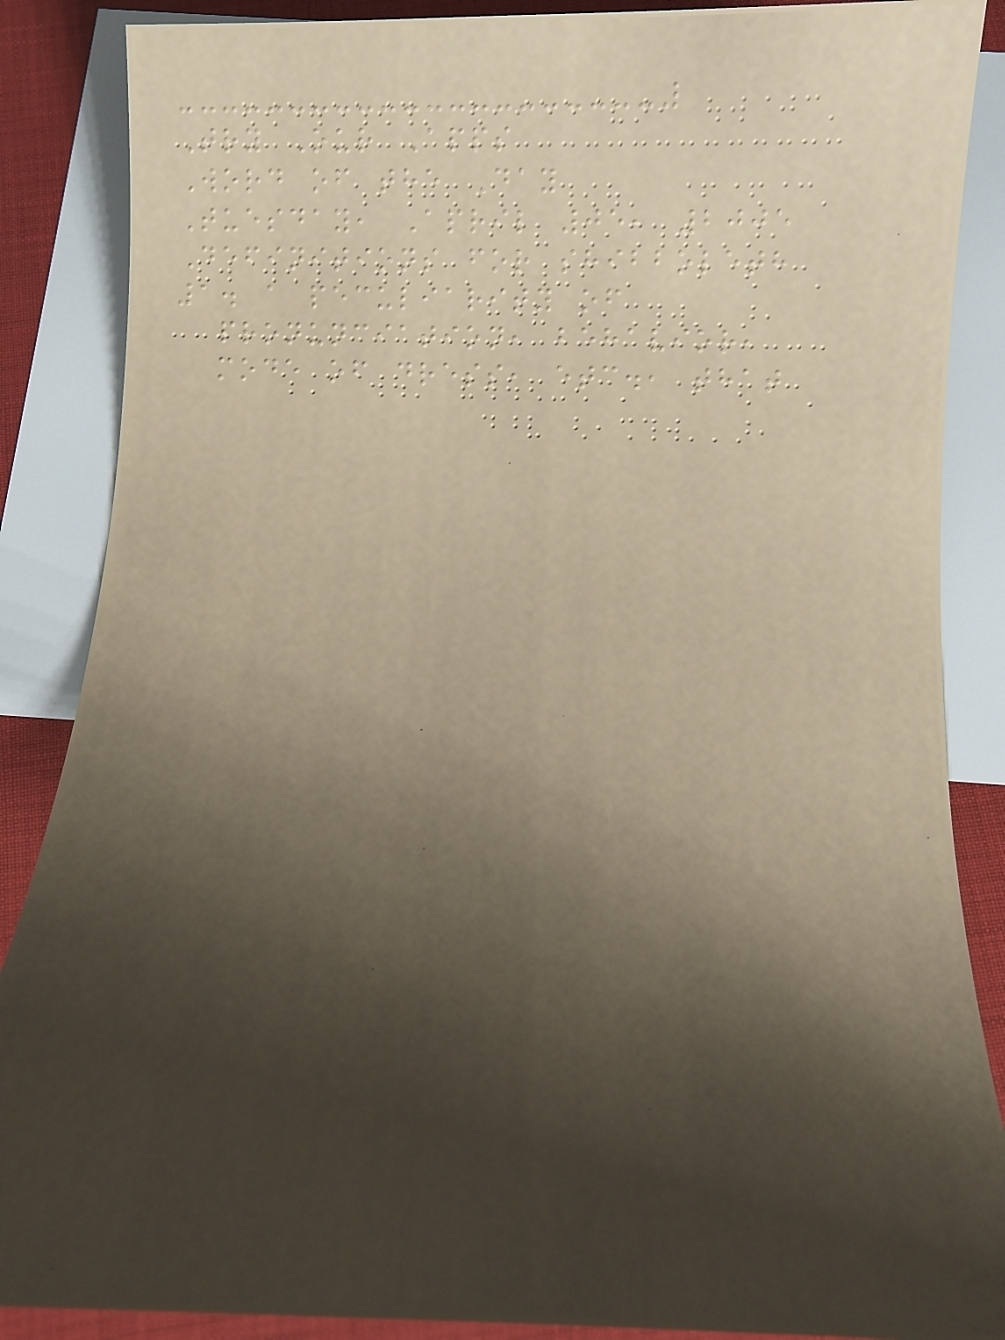Try Our Apps
Word of the Day
Tuesday, April 05, 2005
Definitions for shibboleth
1. a peculiarity of
pronunciation, behavior,
mode of dress, etc., that
